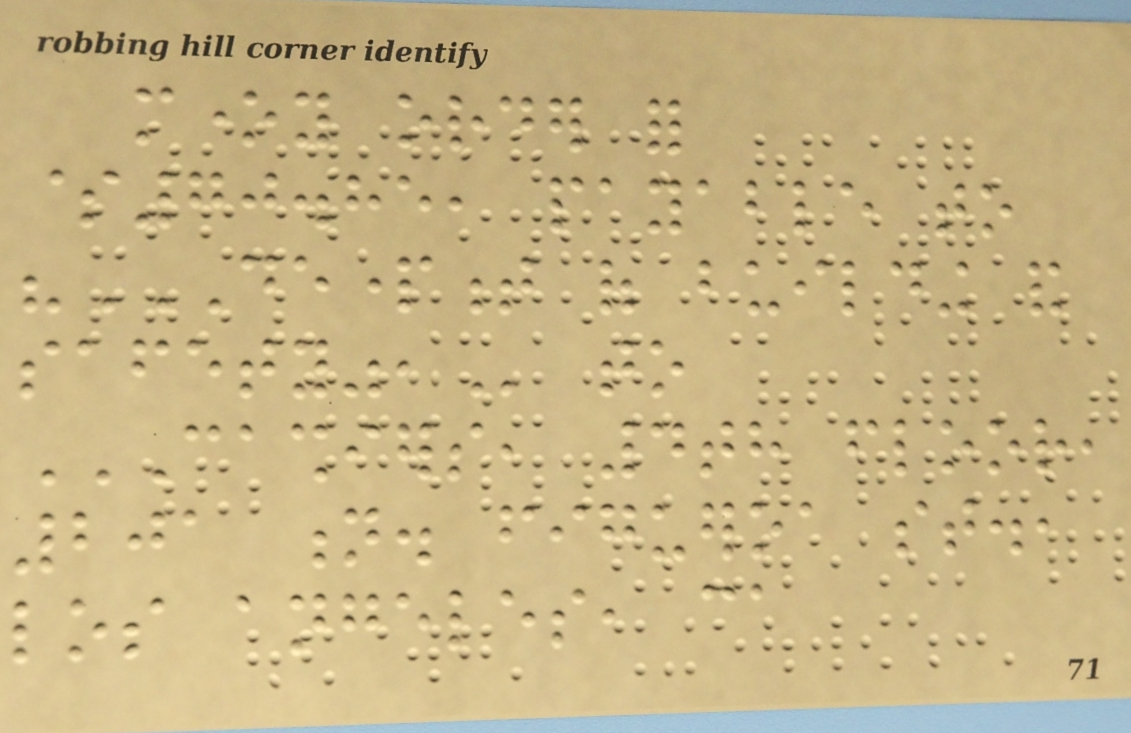money order for
$70.85, payable to
"DEPARTMENT OF BUILDING AND
SAFETY", to
CASHIERS, 4TH FLOOR,
201 N. FIGUEROA ST.,
LOS ANGELES, CA
